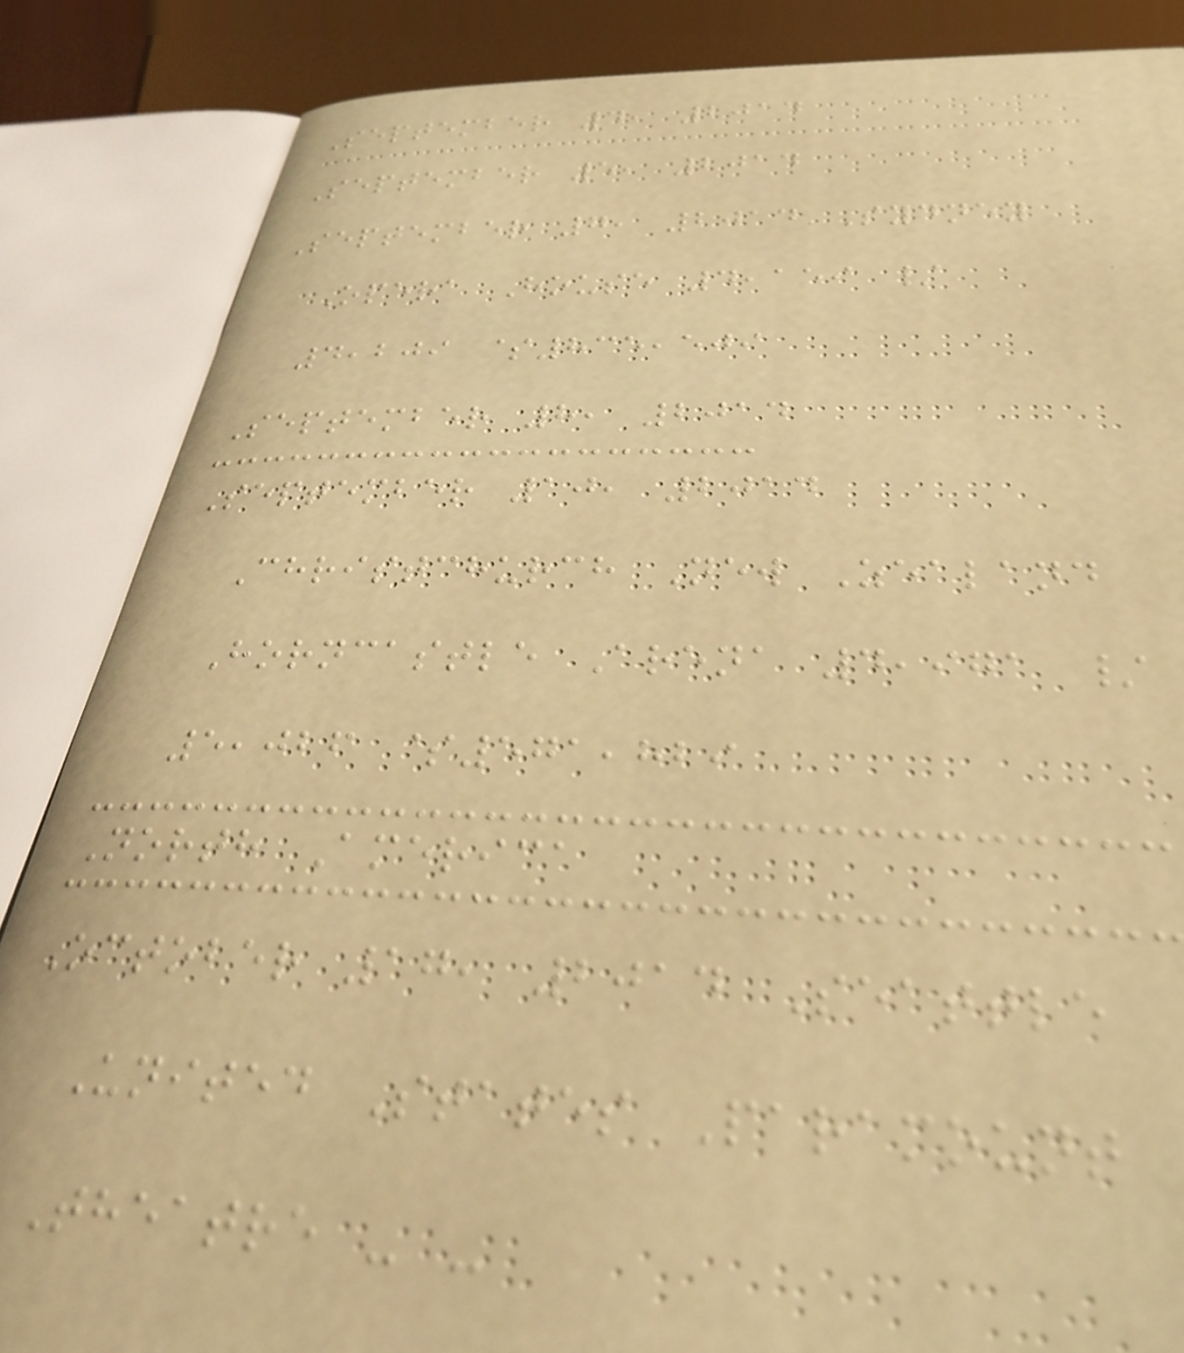September 4, 2014
September 5, 2014
September 7, 2014 Sydney
Opera House 4,159 /
4,209 $835,509
September 8, 2014
September 10, 2014
Christchurch New Zealand
Horncastle Arena 4,971 /
5,026 $571,829
North America
October 17, 2014 Seattle
United States Paramount
Theatre - -
